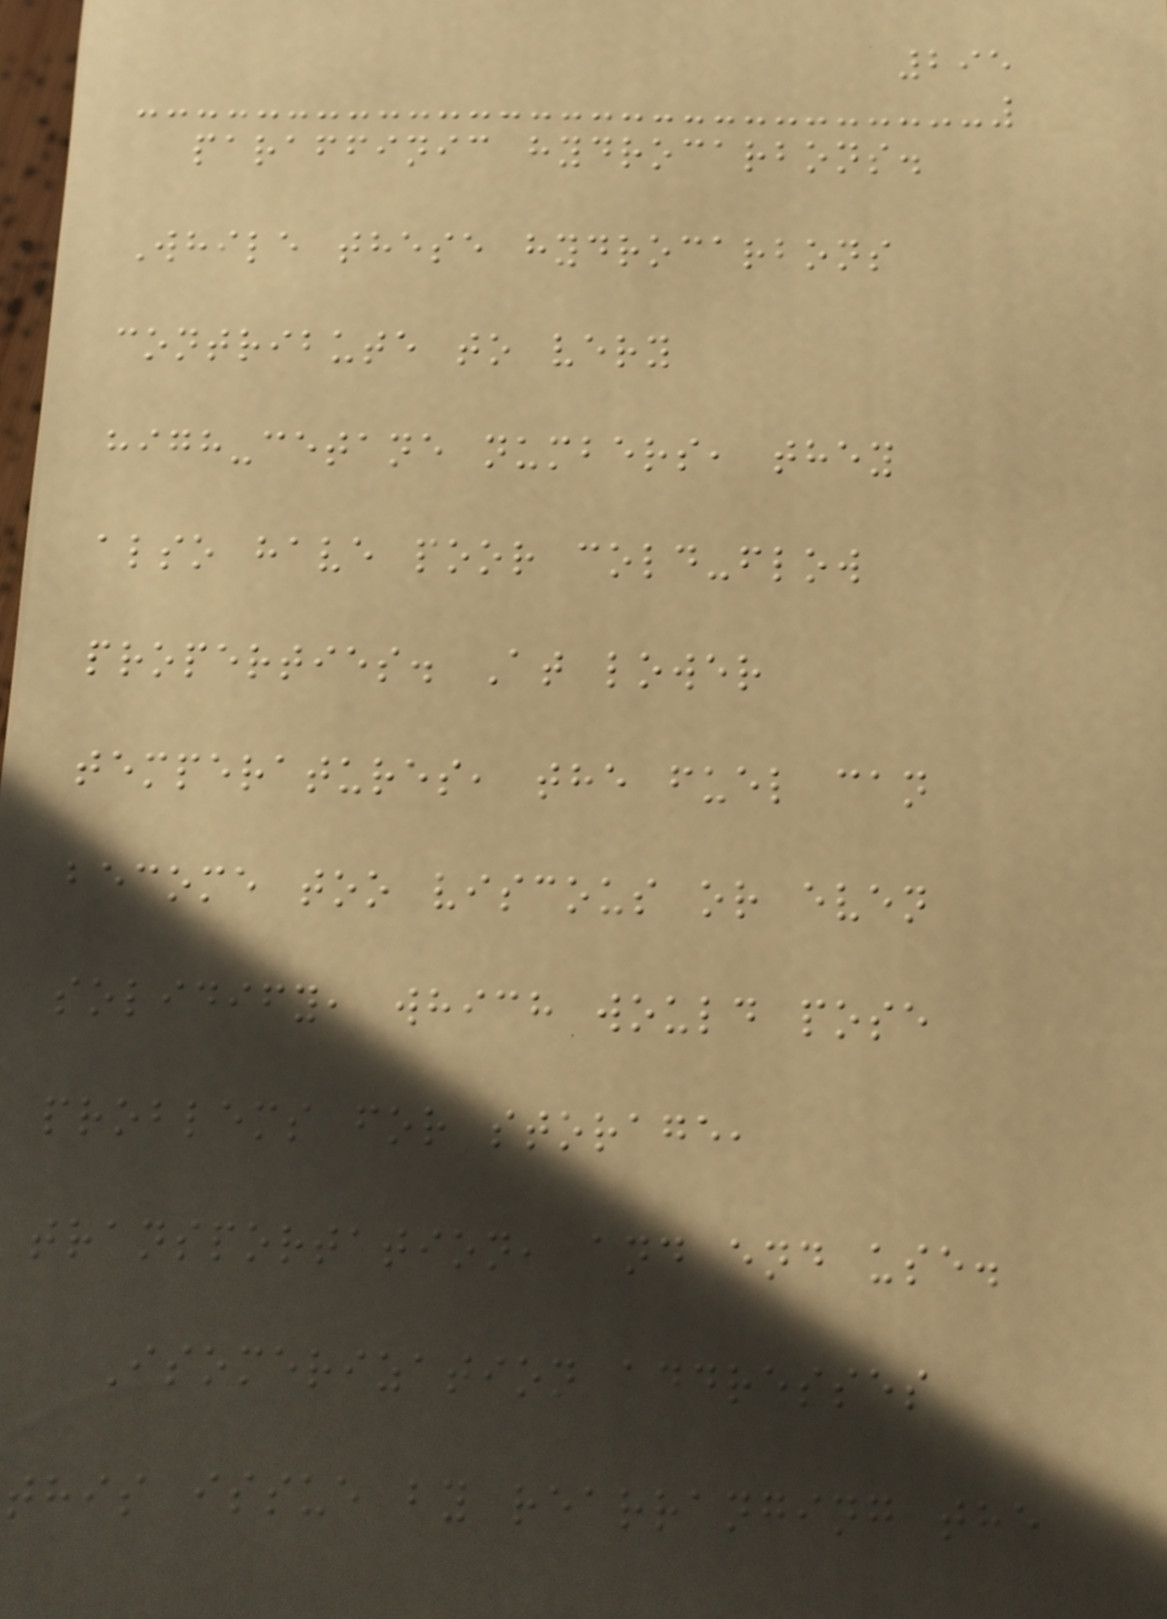295
paraffinic hydrocarbons.
While these hydrocarbons
contribute to very
high-cetane numbers, they
also have poor cold-flow
properties. At lower
temperatures, the fuel can
become too viscous or even
solidify, which would pose
problems for storage,
transportation, and end use.
Isomerization addresses
this issue by rearranging the
